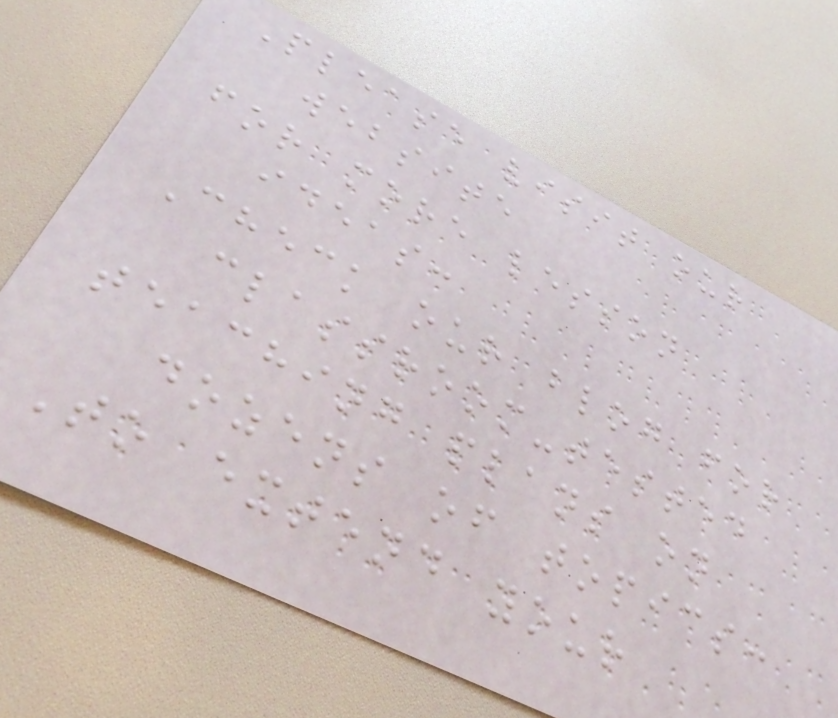Please visit our
website
for more lesson
ideas:
Check our blog for
classroom-tested
teaching plans on
dozens of topics:
To extend your
